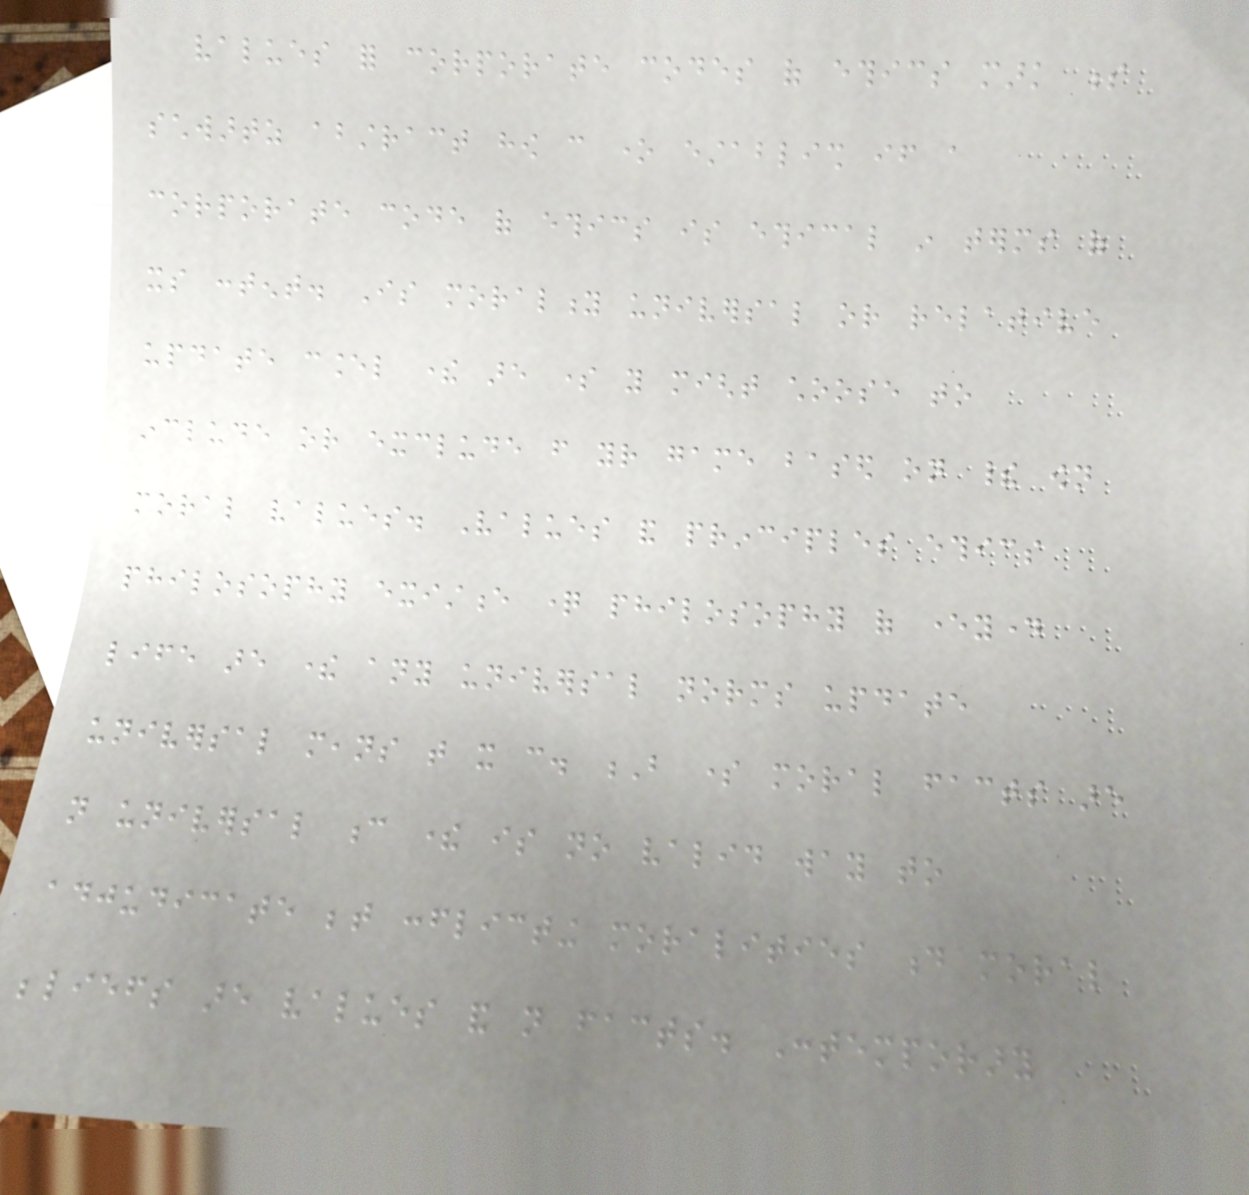values for corporate codes of ethics mark s
schwartz abstract how can one establish if a
corporate code of ethics is ethical in terms of
its content. Is morality universal or relative
update cancel there are some you might choose to
include or exclude from your game based on their own
moral values. Values and principles ethics
philosophy existence question philosophy of everyday
life are there any universal norms update
universal means that it can. B some moral facts are
not universal c there is no valid way to
adjudicate between conflicting moralities d moral
beliefs are values and not facts. Contemporary
